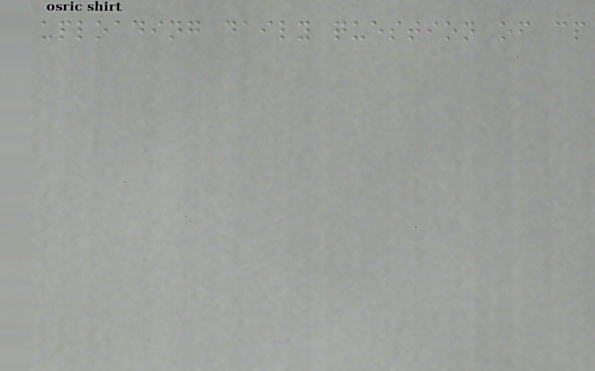uploading daily question of cp
